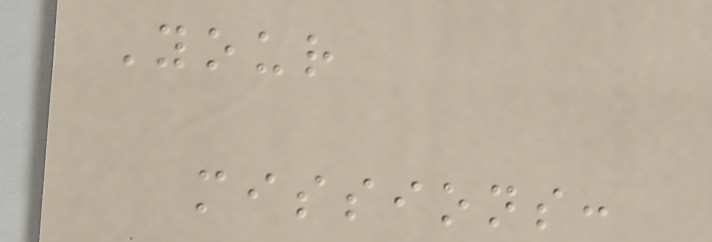Your
missions:
